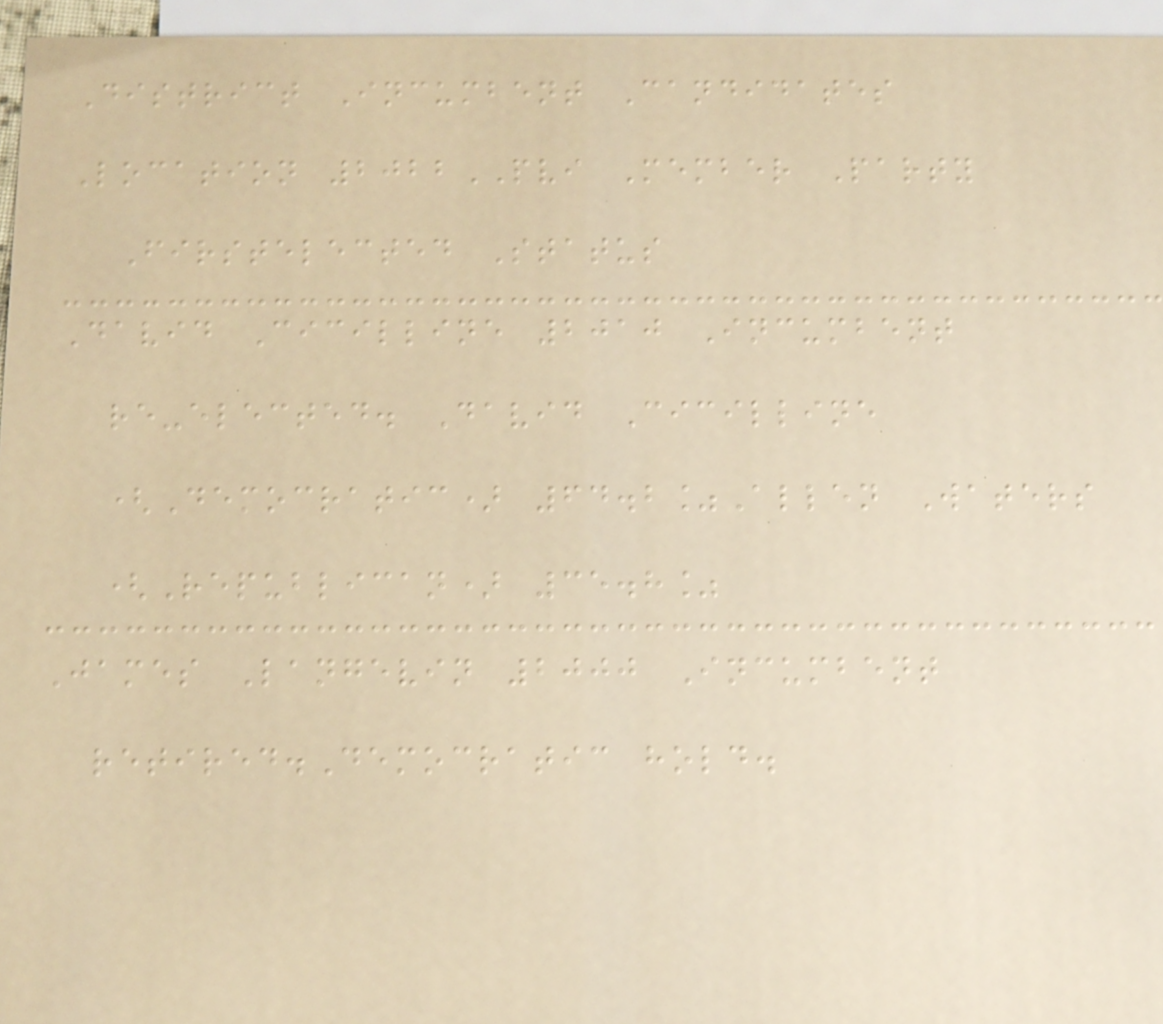District Incumbent Candidates
Location 2022PVI Member Party
Firstelected Status
David Cicilline 2010 Incumbent
re-elected. David Cicilline
(Democratic) 64.2%Allen Waters
(Republican) 35.8%
James Langevin 2000 Incumbent
retired.Democratic hold.
